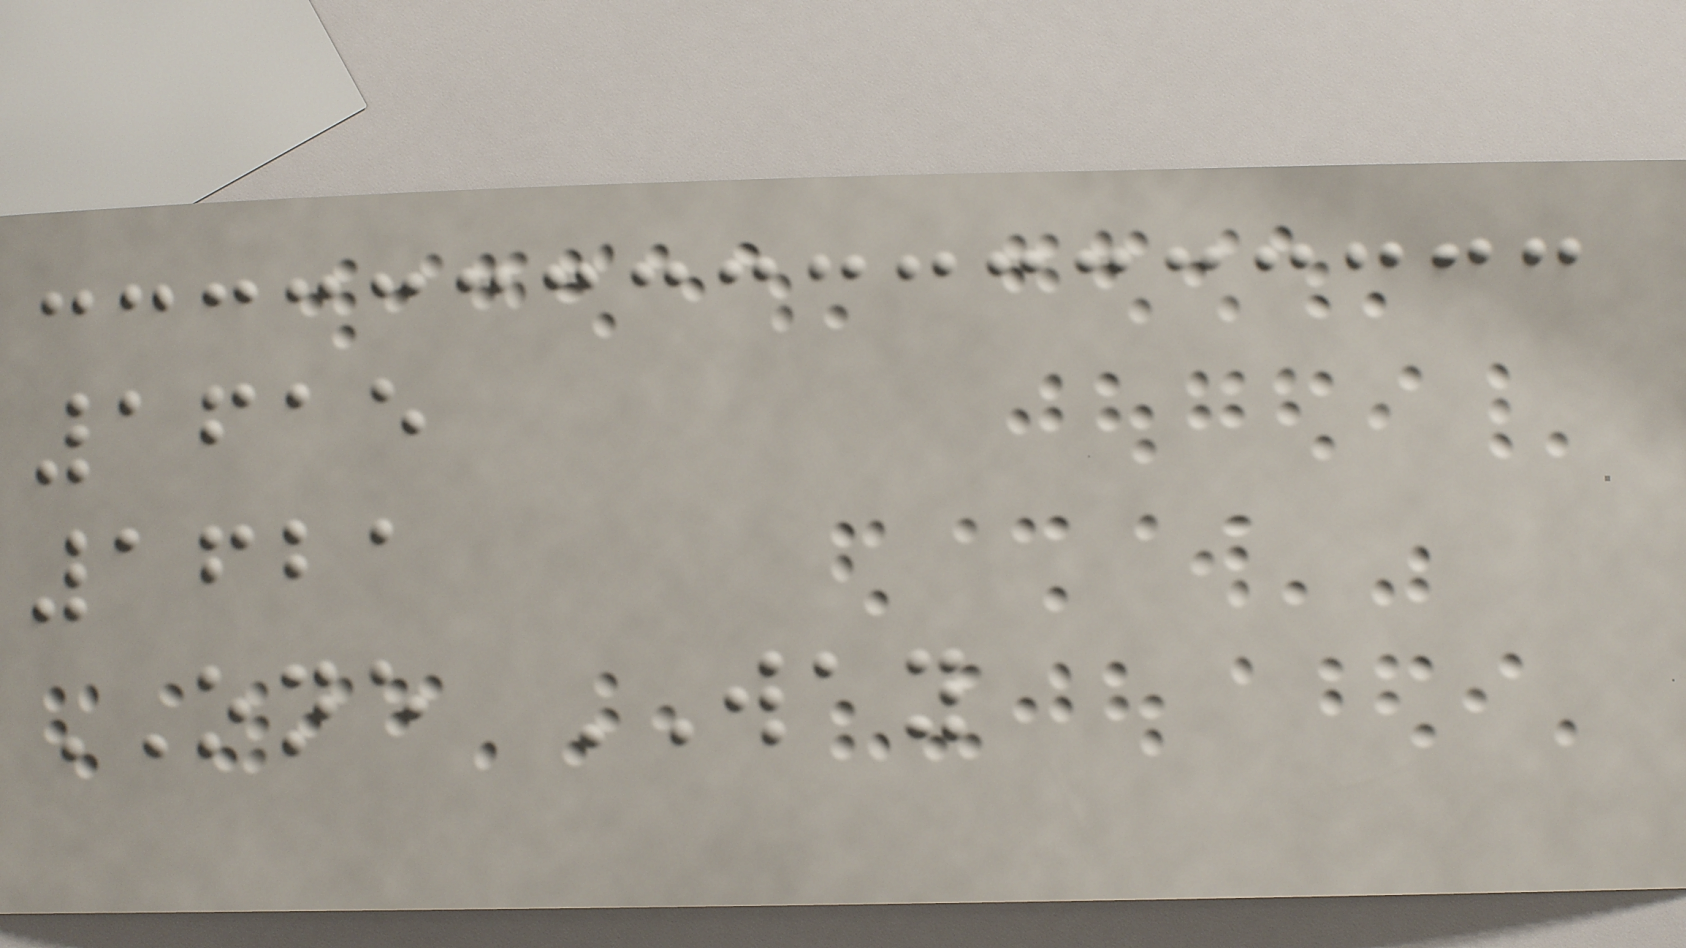1615
1621
ONE WAY
